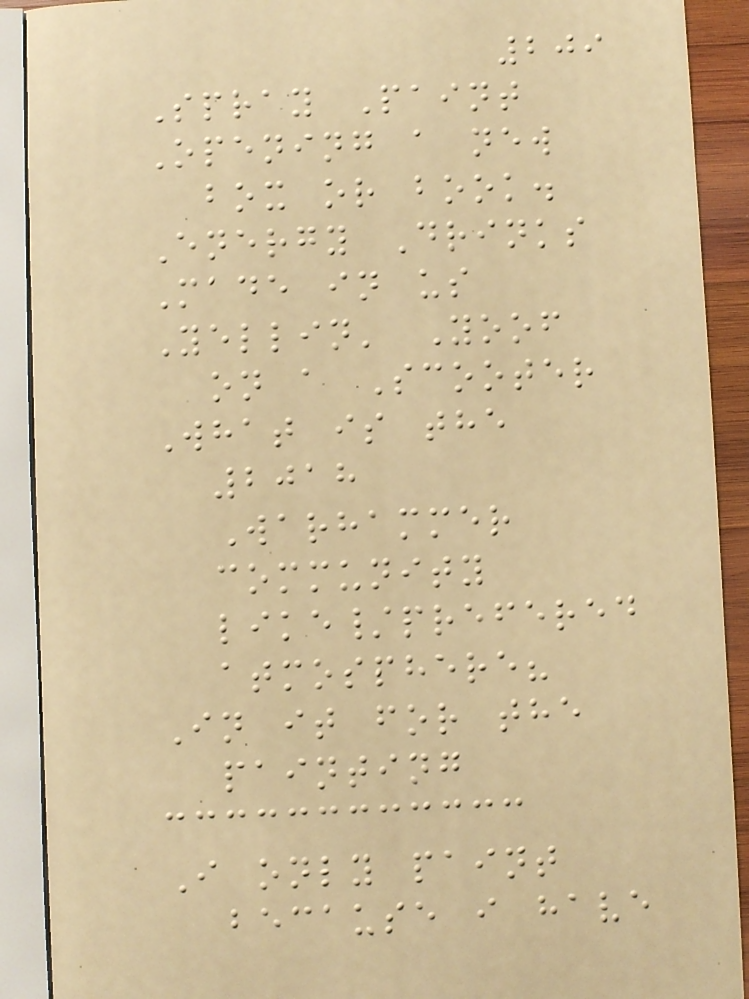209
Spray Paint
Opening a new
box or book.
Energy Drinks
Made in us
Yellin' Yoof
on a Scooter
What is the
2018
Warhammer
community
like/prefered
atmosphere?
In it for the
painting
I only paint
because i have
